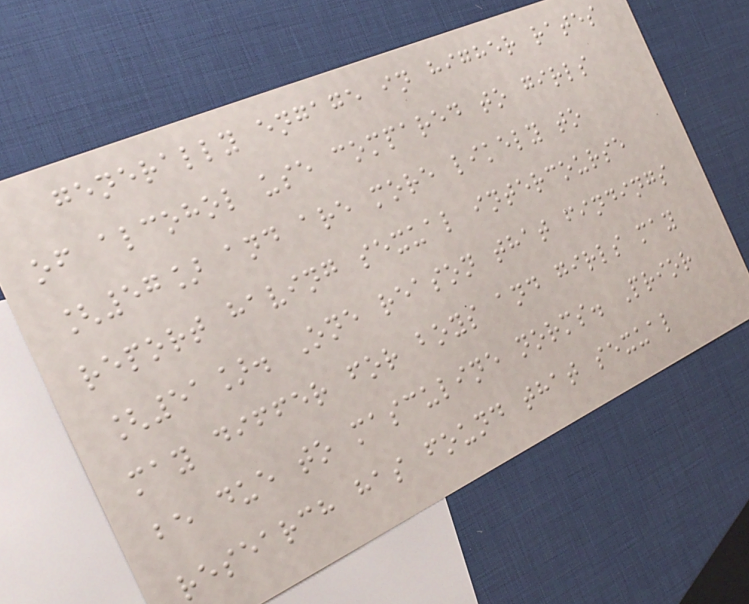generally engage in higher rates
of alcohol use compared to girls
[57] and are more likely to
report having sexual intercourse
[51]. One reason that findings
may differ for boys and girls may
be due to masculine norms. Prior
research has found that sexual
